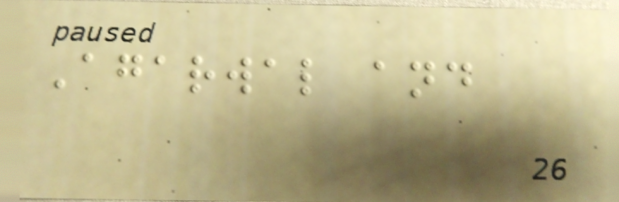Agarwal and
